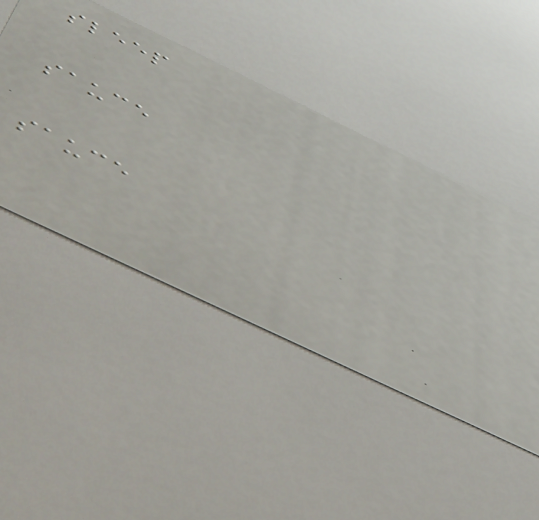sleep
sauce
sauce
